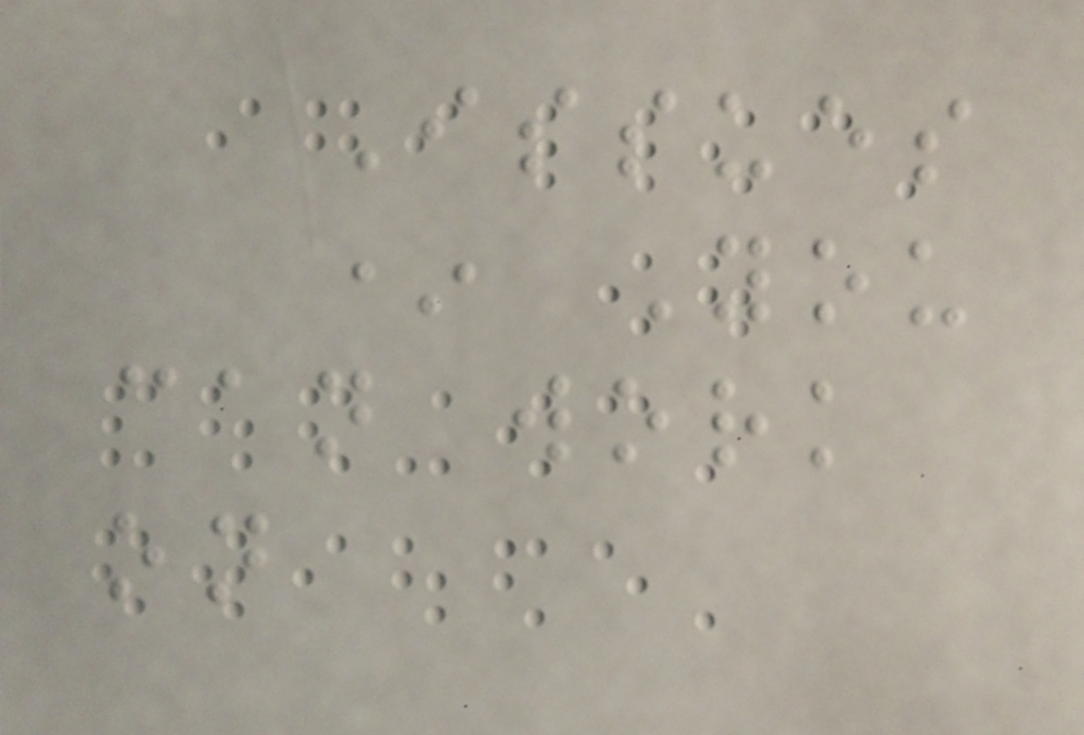Issues
* You
can work
on
